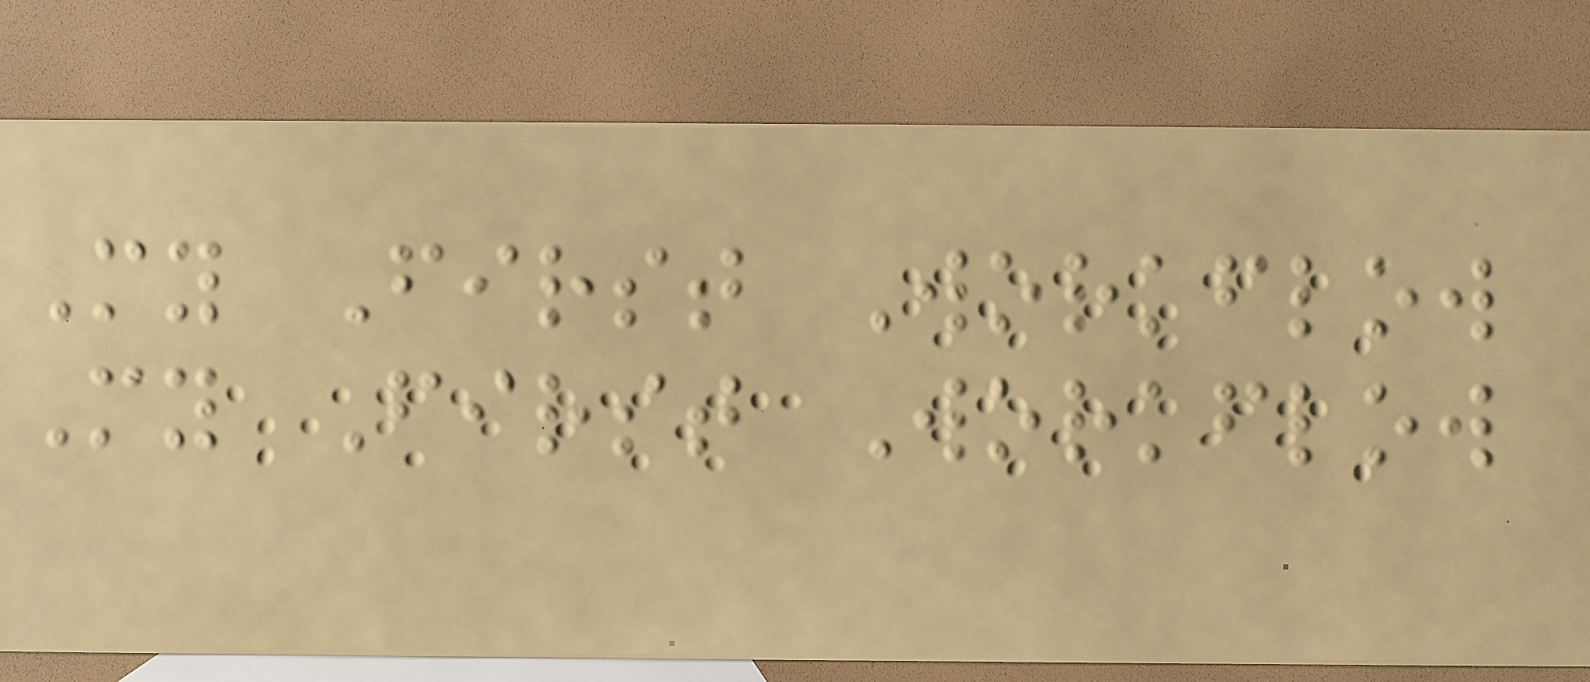My First Workflow
My First Workflow
